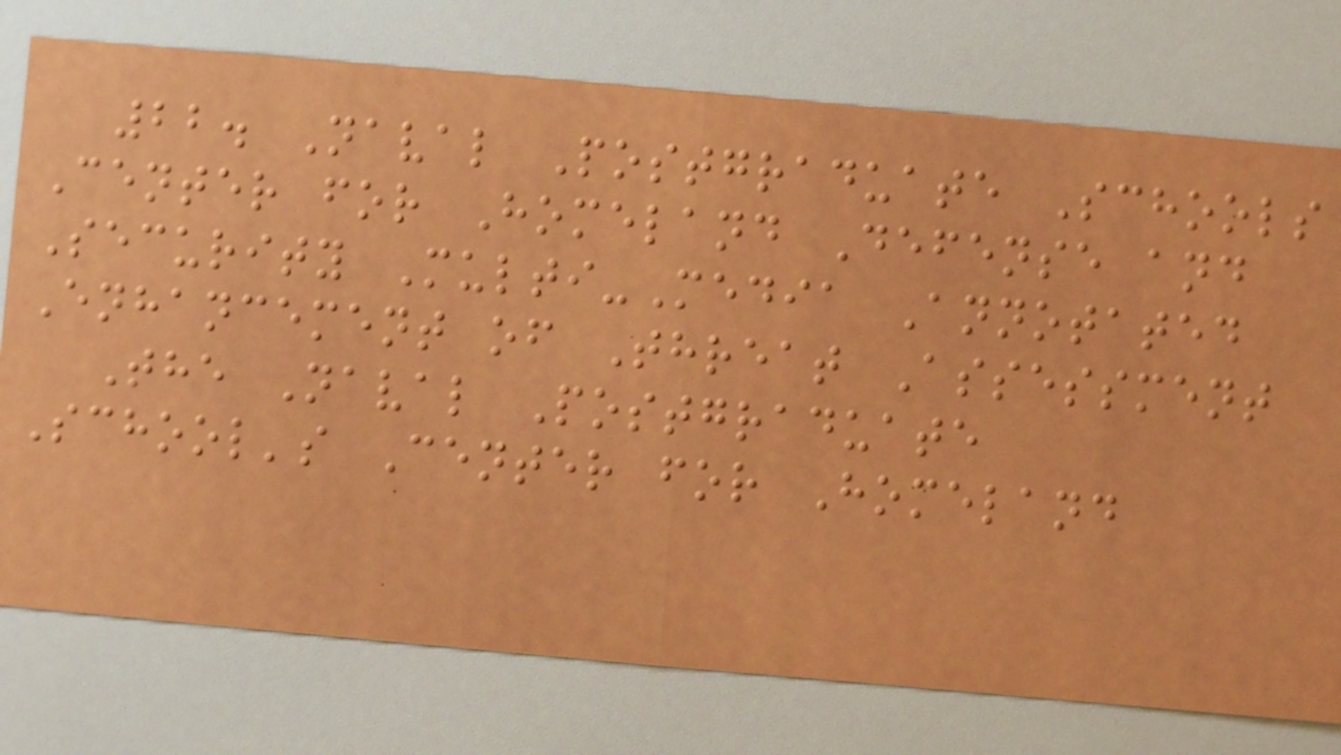22. Naval Postgraduate Schools
Center for Homeland Defense and
Security Multi-Media Annotated
Enhancement of Threat Assessment
The Naval Postgraduate
School's Center for Homeland
